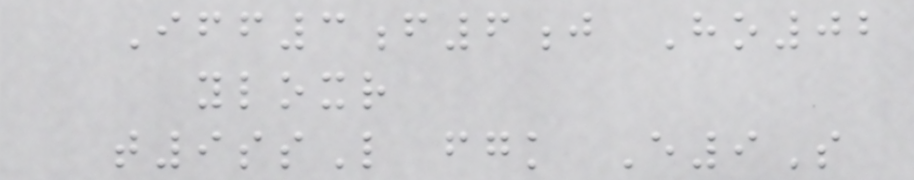Iff3f6j Ho02
yloxr
t9ssL fgk E9S
